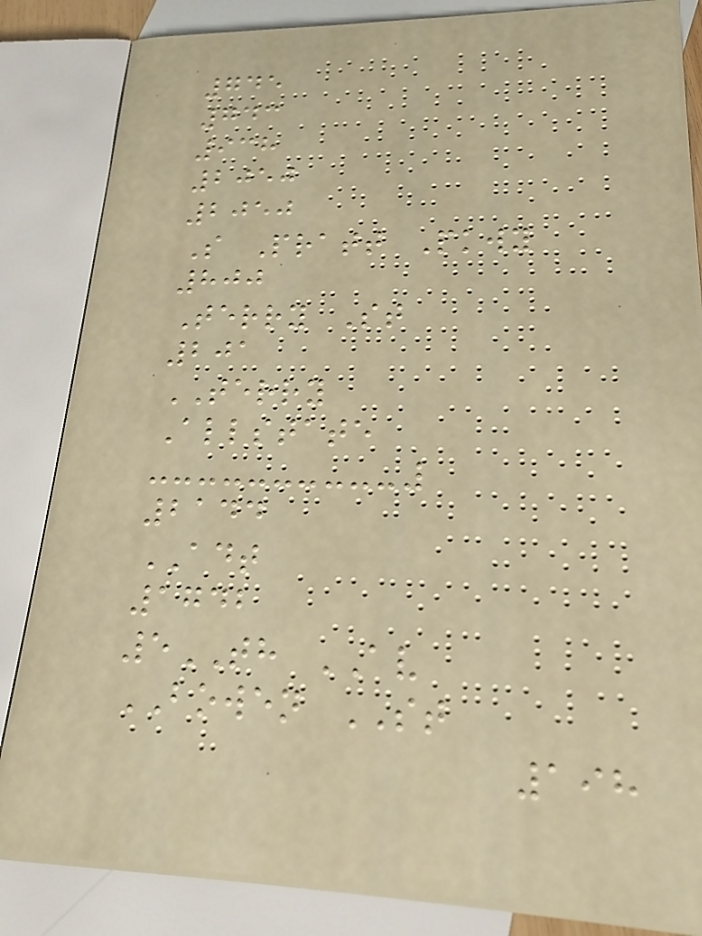745
743
938
2050
2050
S Pratt Pkwy
800
Terry St
201
TERRY
Allstate
2144
ADT
1742
5TH AV
BOWEN ST
198
